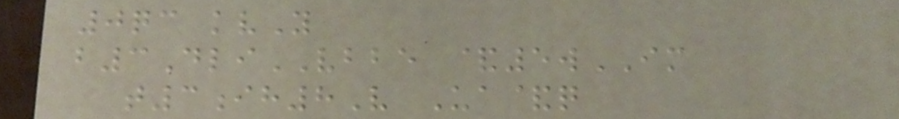0qc kvY
b3DliVBBE &5wIM
t3ih8V Ua&q
